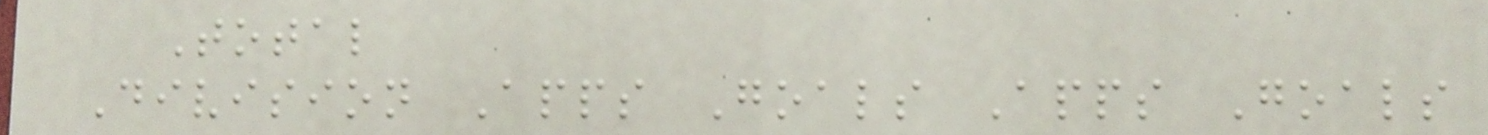Total
Division Apps Goals Apps Goals
